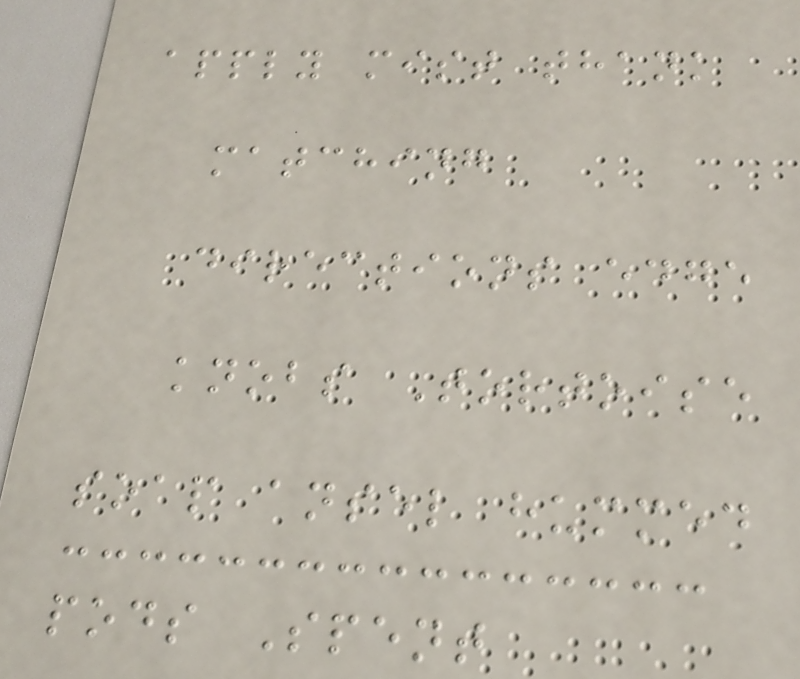apply mist thank
matching
directions edge
knobs Tortoise
soap ansel hummed
pods Spent
